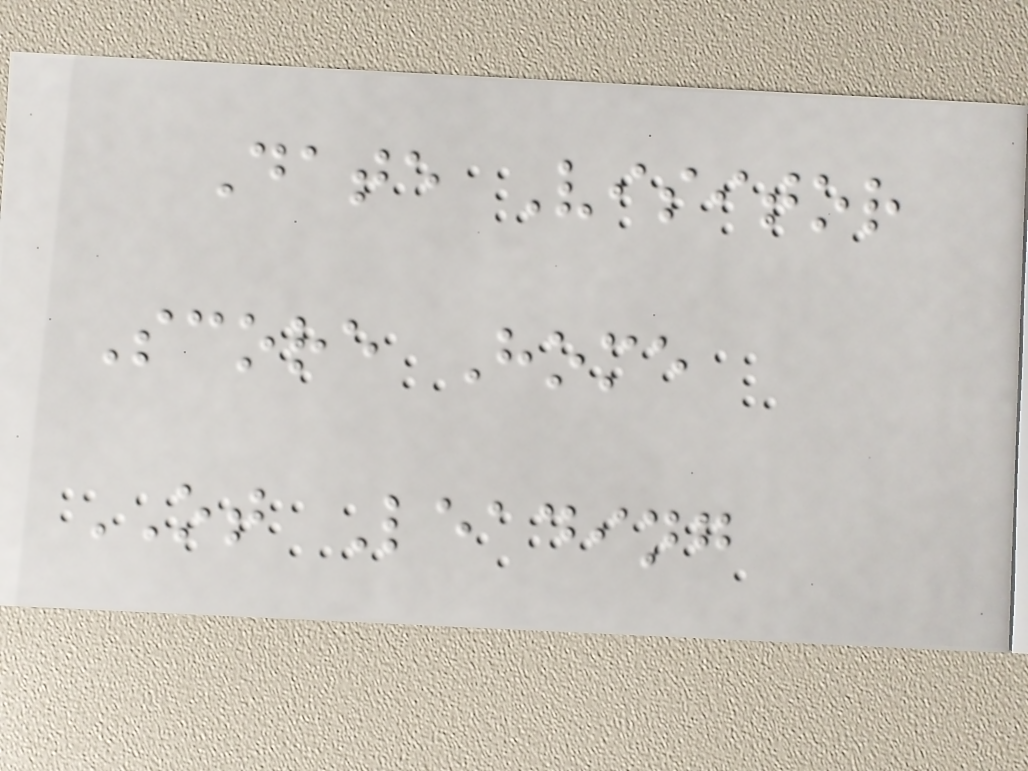Date Visitor
Score Home
OT Leading
